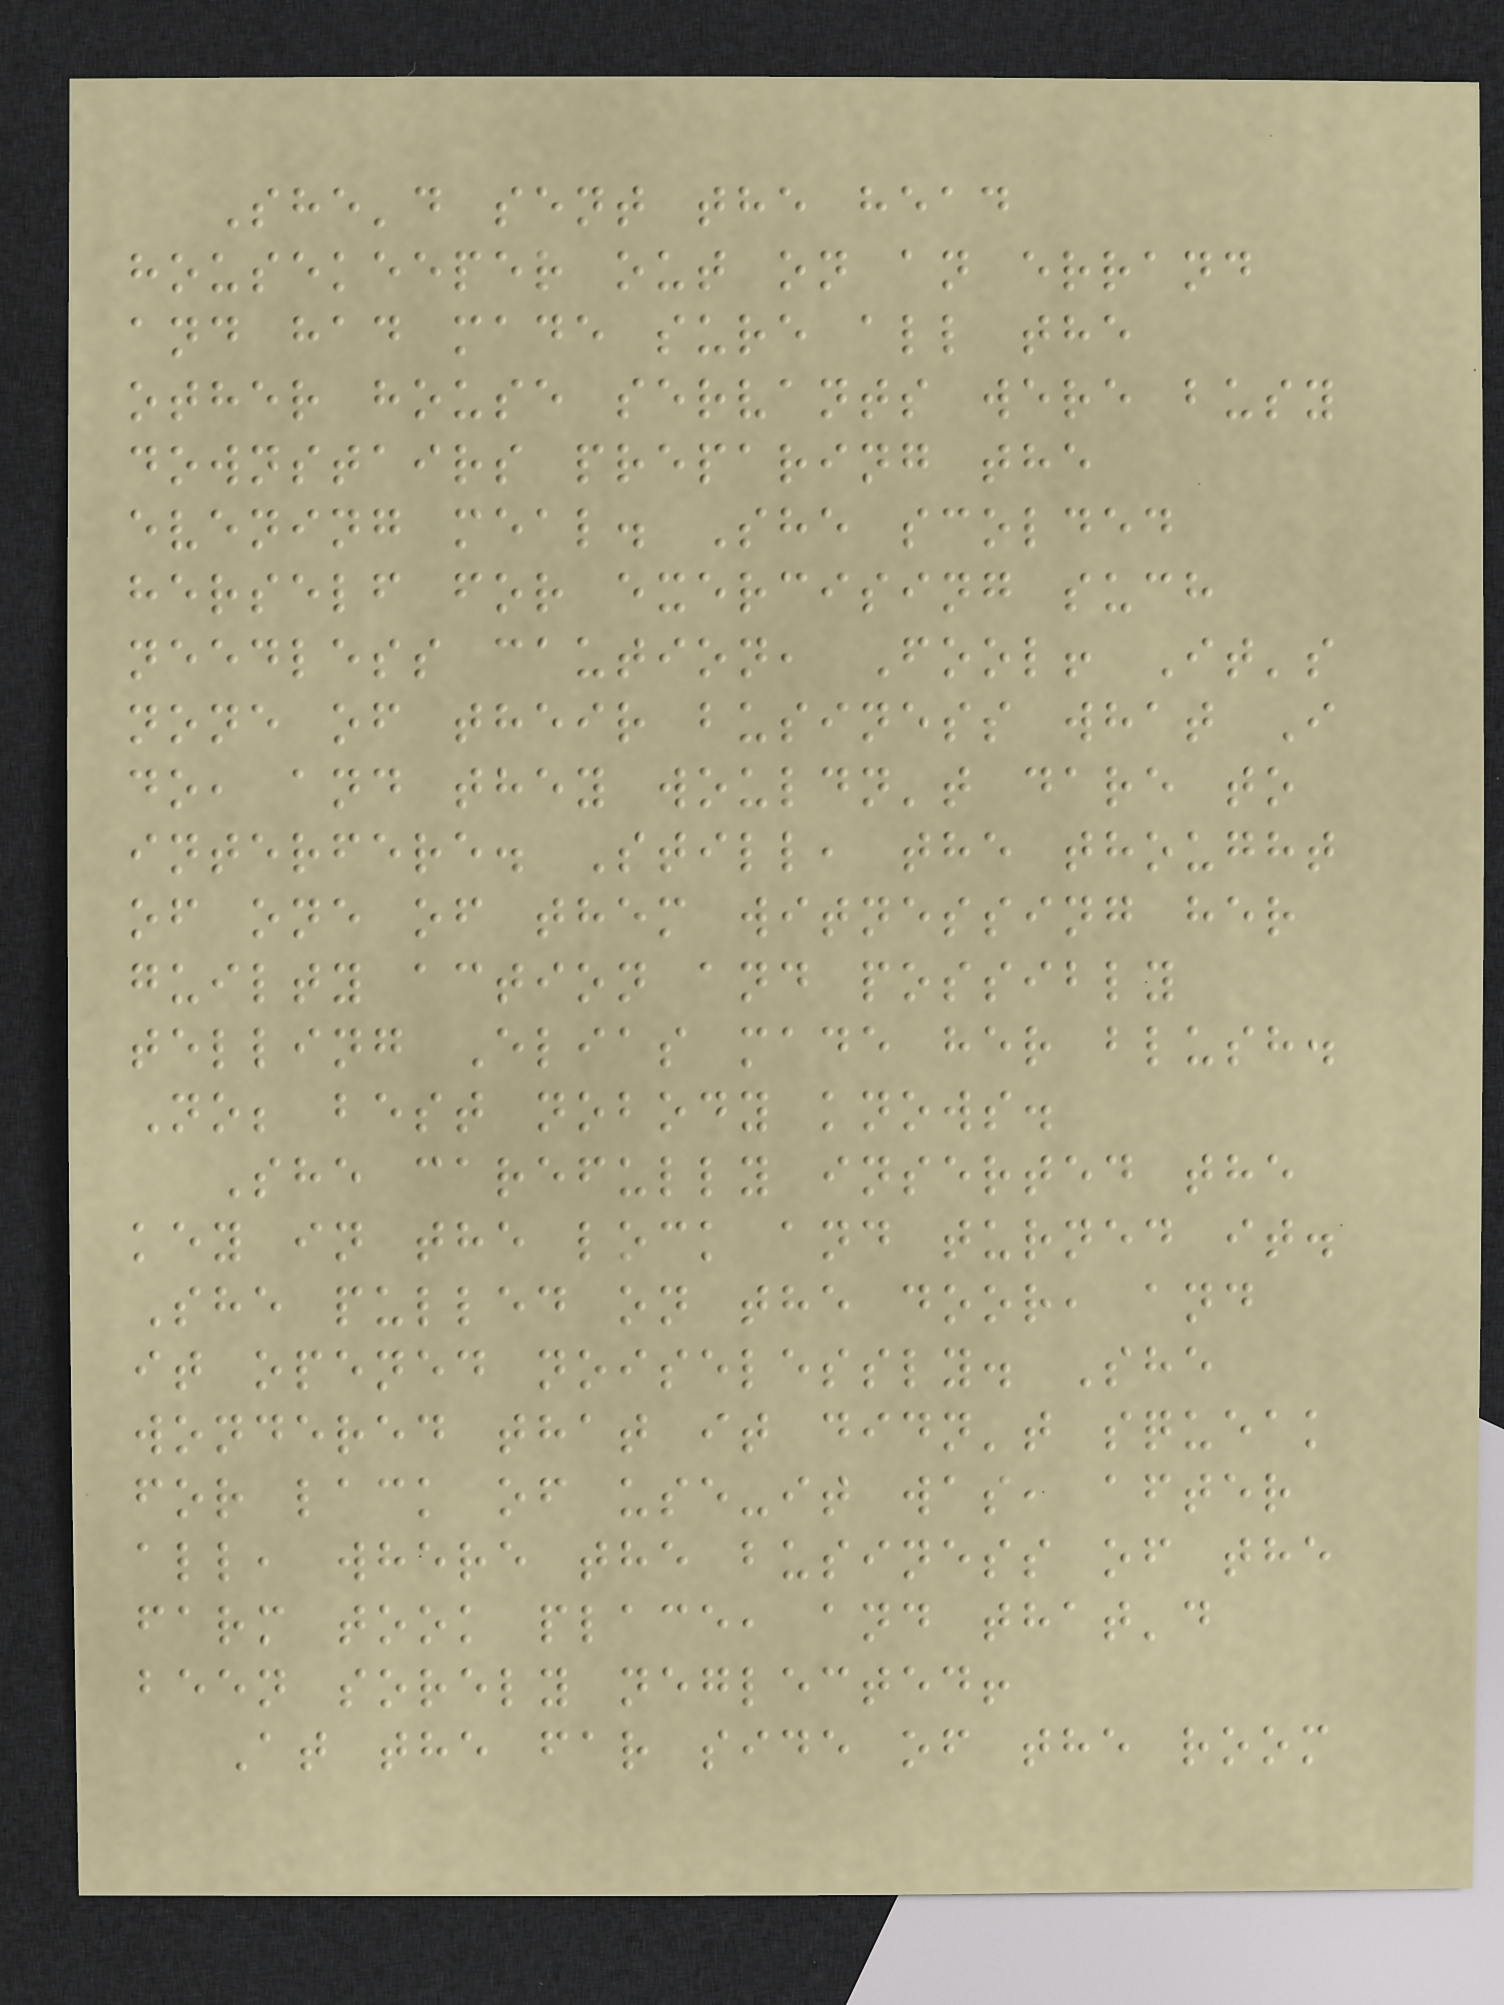She'd sent the head
housekeeper out on an errand
and had made sure all the
other house servants were busy
downstairs preparing the
evening meal. She scolded
herself for exercising such
needless caution, Fool! It's
none of their business what I
do, and they wouldn't dare to
interfere. Still, the thought
of one of them witnessing her
guilty action and possibly
telling Elias made her blush.
No; best nobody knows.
She carefully inserted the
key in the lock and turned it.
She pulled on the door, and
it opened noiselessly. She
wondered that it didn't squeak
for lack of use-it was, after
all, where the business of the
farm took place, and that'd
been sorely neglected!
At the far side of the room
